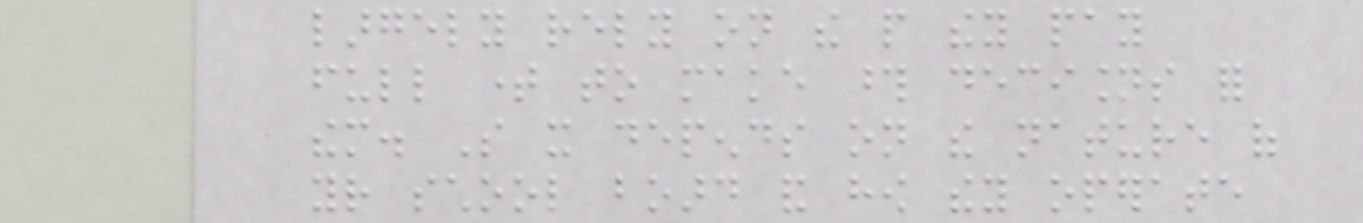largely rely on the people they pay
full time to make those decisions for
them. So it depends on the nature of
your school board and how they operate
